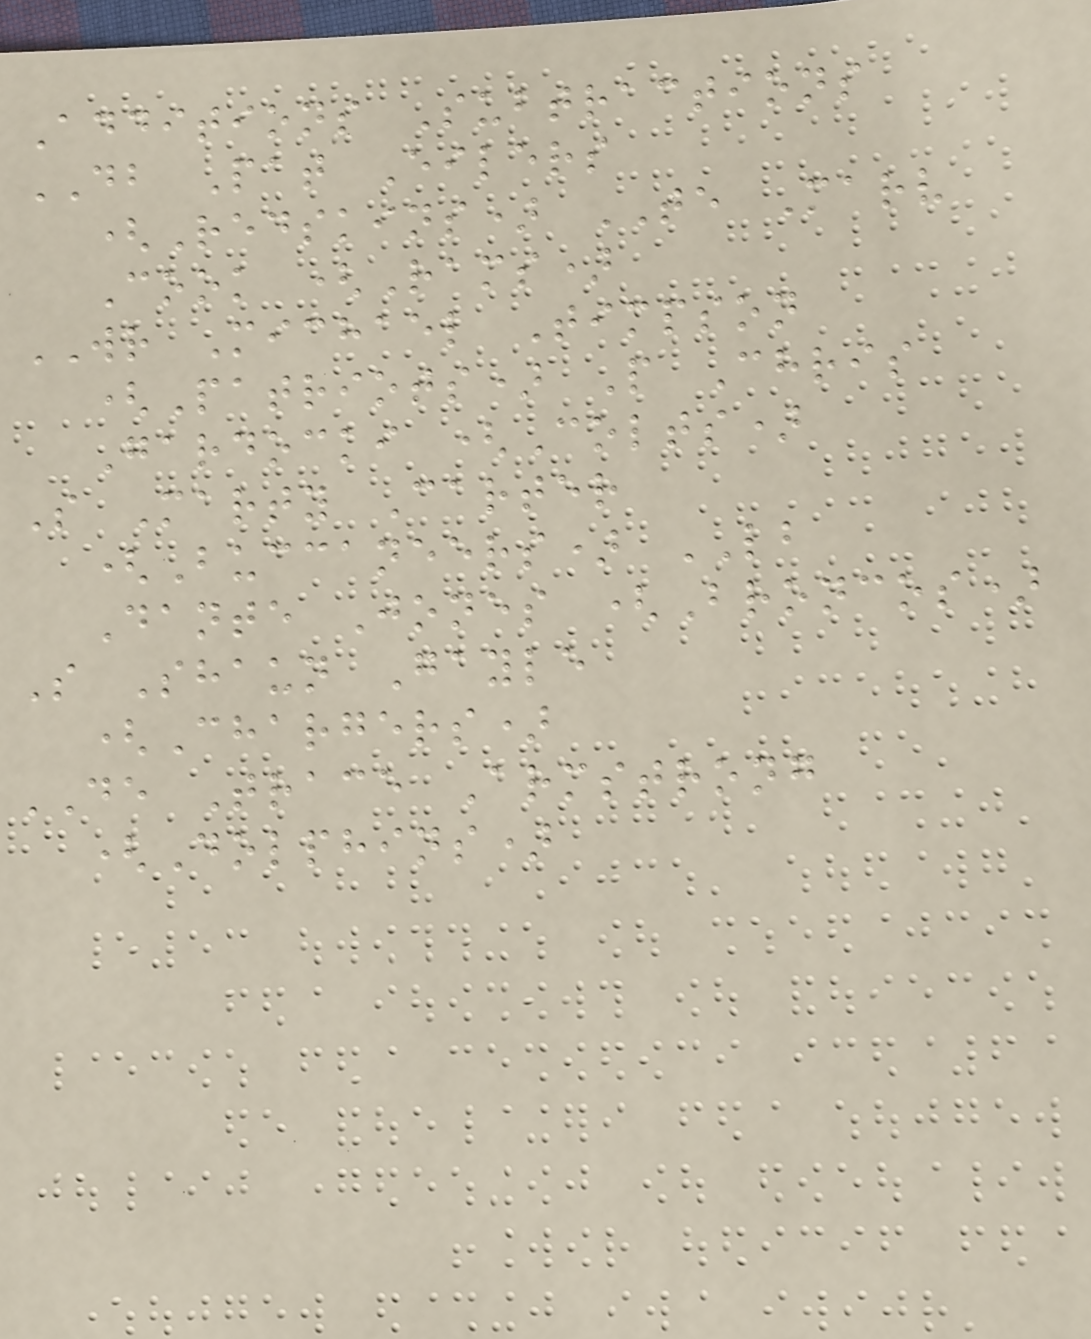Additions Subtractions
DB Pat Eilers
(Redskins) TE Marv
Cook (Rams)
WR Michael Timpson
(Patriots) P Chris
Gardocki (Colts)
S Marty Carter
(Buccaneers) LB
Dante Jones (Broncos)
S Shaun Gayle
(Chargers)
DE Trace Armstrong
(Dolphins)
